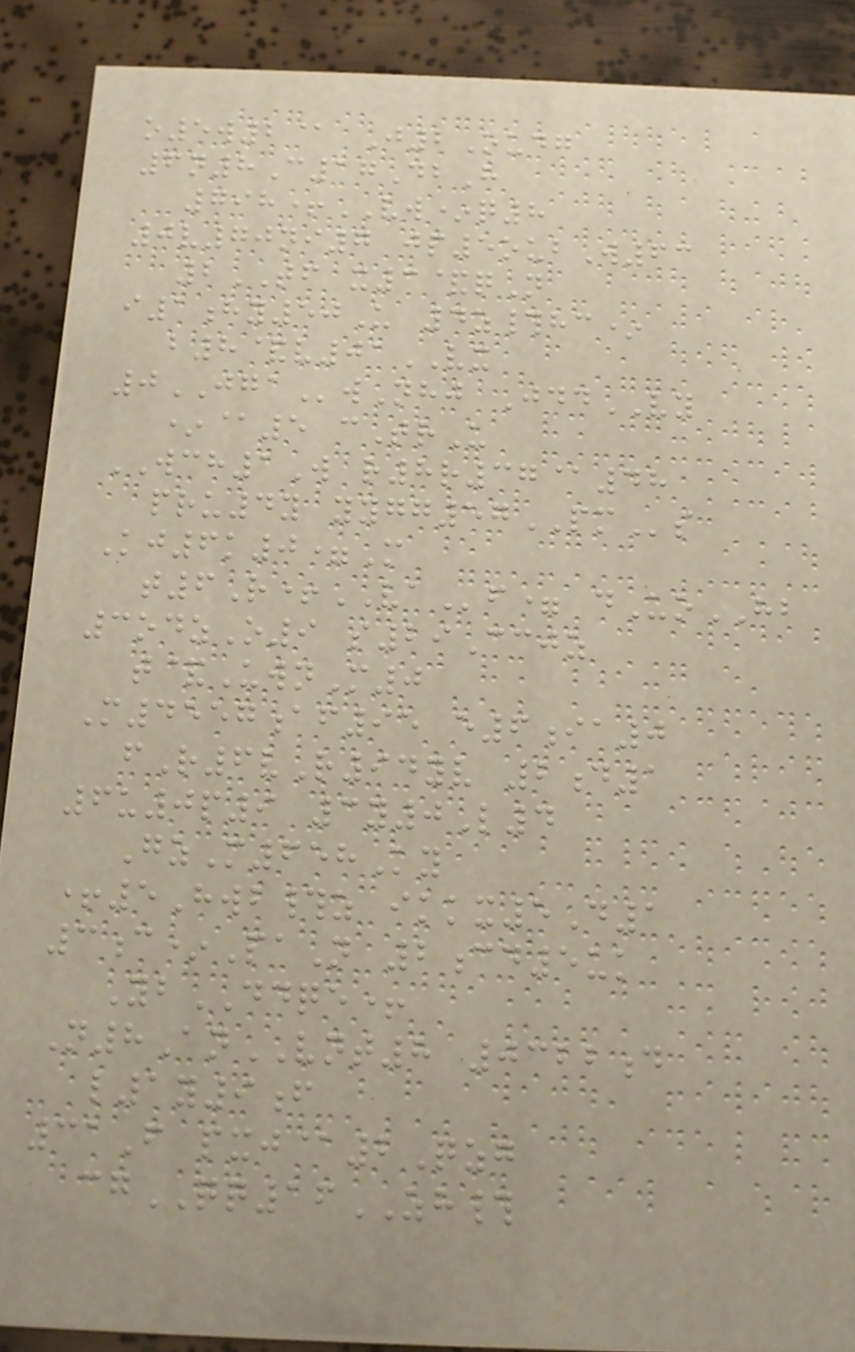o5w2@ J2Oudg
6n8C17DbH
798+VW*q8
0v70ni7 jp5oubW63
2TF x3&qN
i1hy50U 4z#hc*
b8&v01VX
0JGAwNhj JddVY
*@5 cTrU
WCH1W r8r37@48
pru4y yygg57PMs
Kj6k0=M
t6R+VAf= dUoHB
3odzO9 s29Ccjz
t&UwnM0
M4557af95 e6ia0
fR6vR94yv 2d1
6u0p9 3y0L4
GzM658Ky
+5Hwb#z ikkx5D1
3c*PaN 2cd5uk
YbDDQE+
N8AnVNT8 0322d
l1y9f
31F pxj@2Qzg
cgQQ16ZH#
